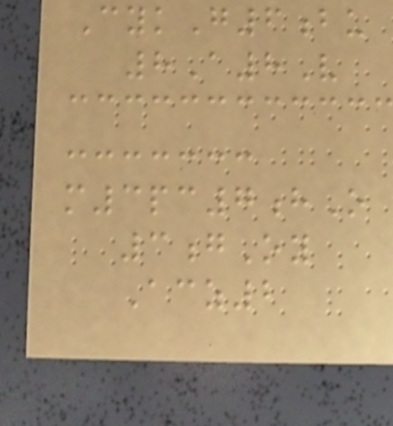CykG6bu
8A8V
m3pc7hO
3gOy
Acz2
